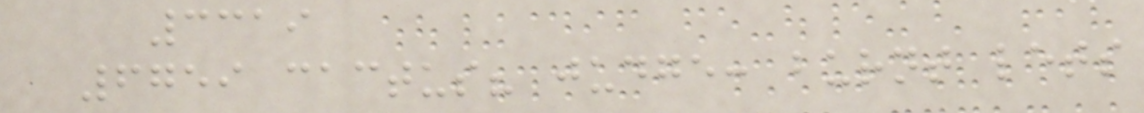3319
6759 cactus? judge: burnt lets
